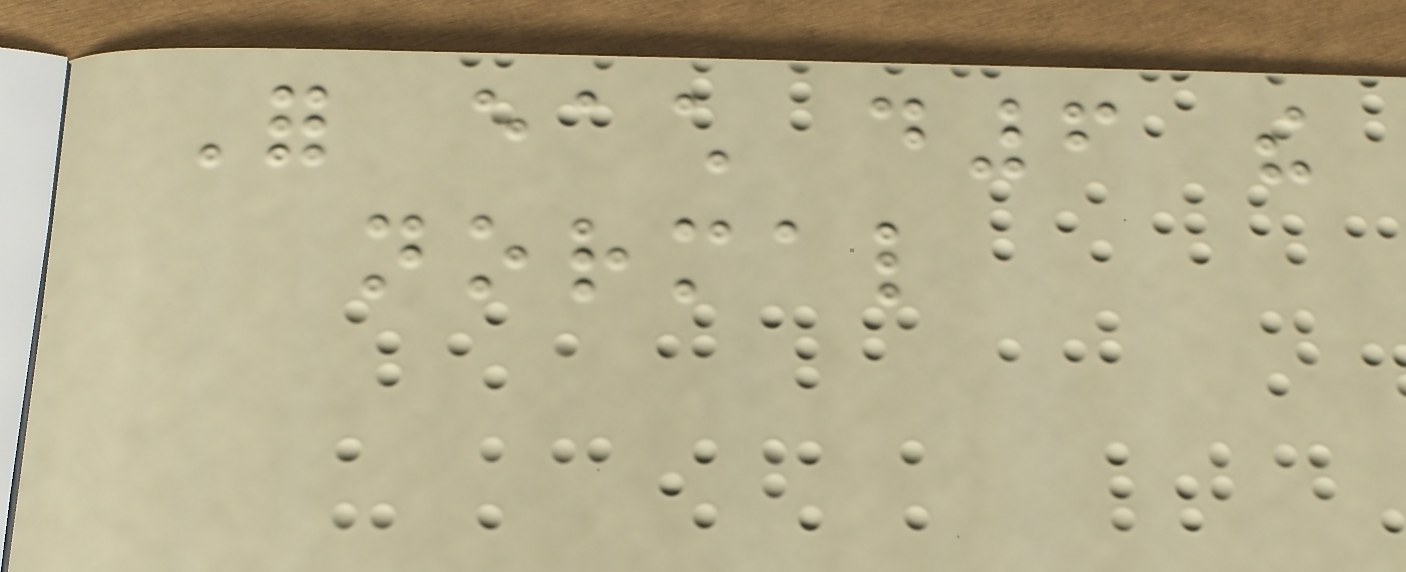For each d6 the
normal
